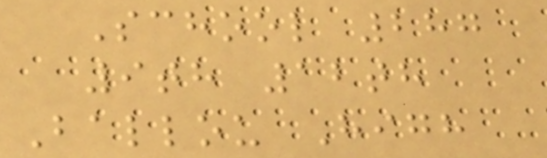School 287
9th 12th
Ballou High
